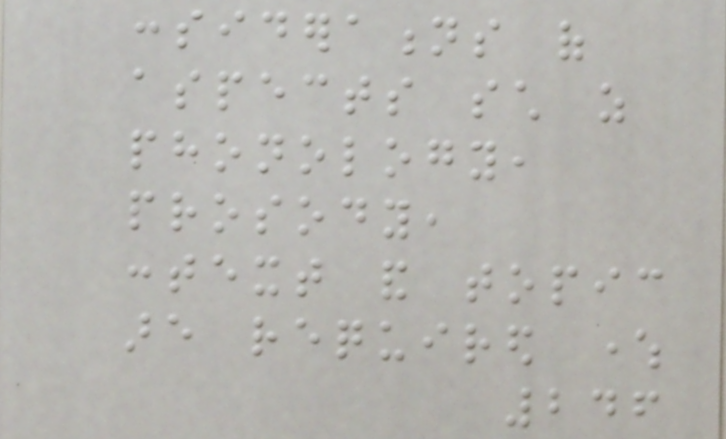considerations of
aspects such as
phonology,
prosody,
context and topic
are required where
246
